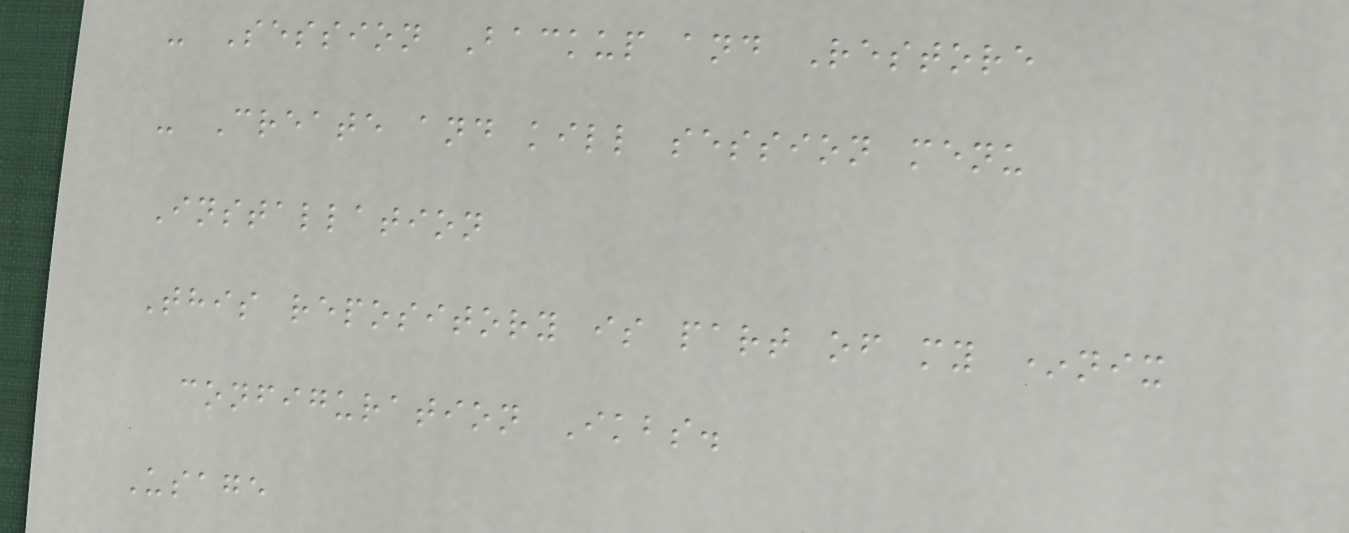- Session Backup and Restore
- Create and kill session menu
Installation
This repository is part of my *nix
configuration Ikbs.
Usage
